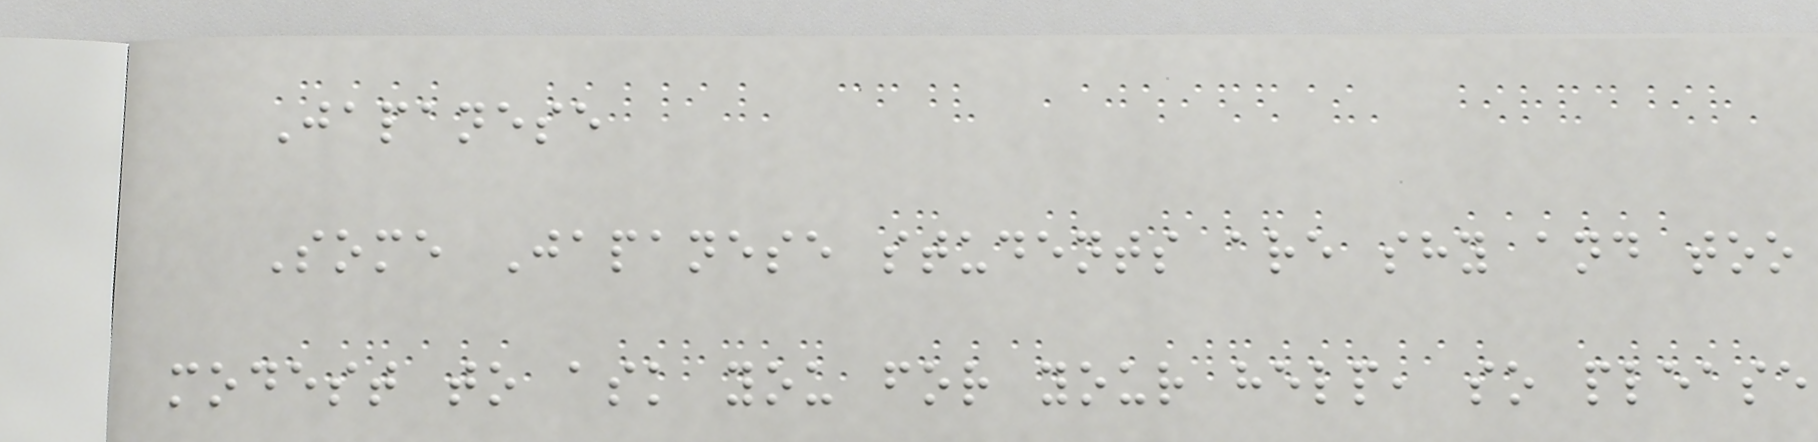Japanese
Some Japanese students are shy and too
modest to ask you for your help, so please
